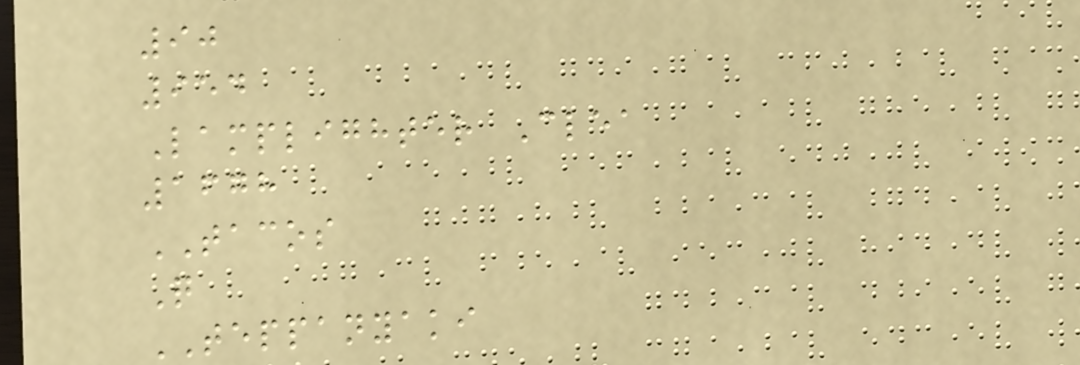90
954
Lamplighter Clea
1678
TACOS
Q
TEPPANYAKI
